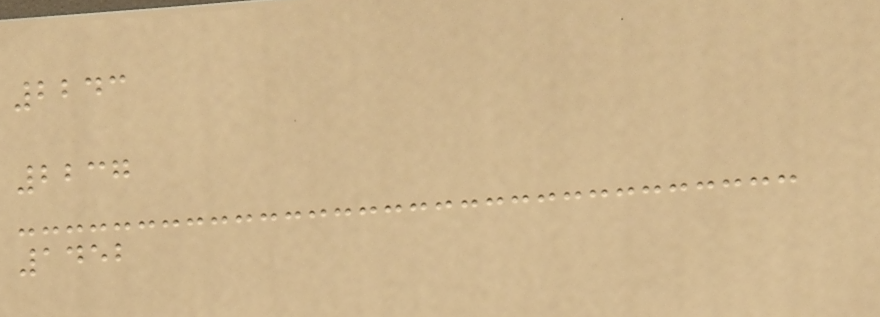2243
2237
1452
